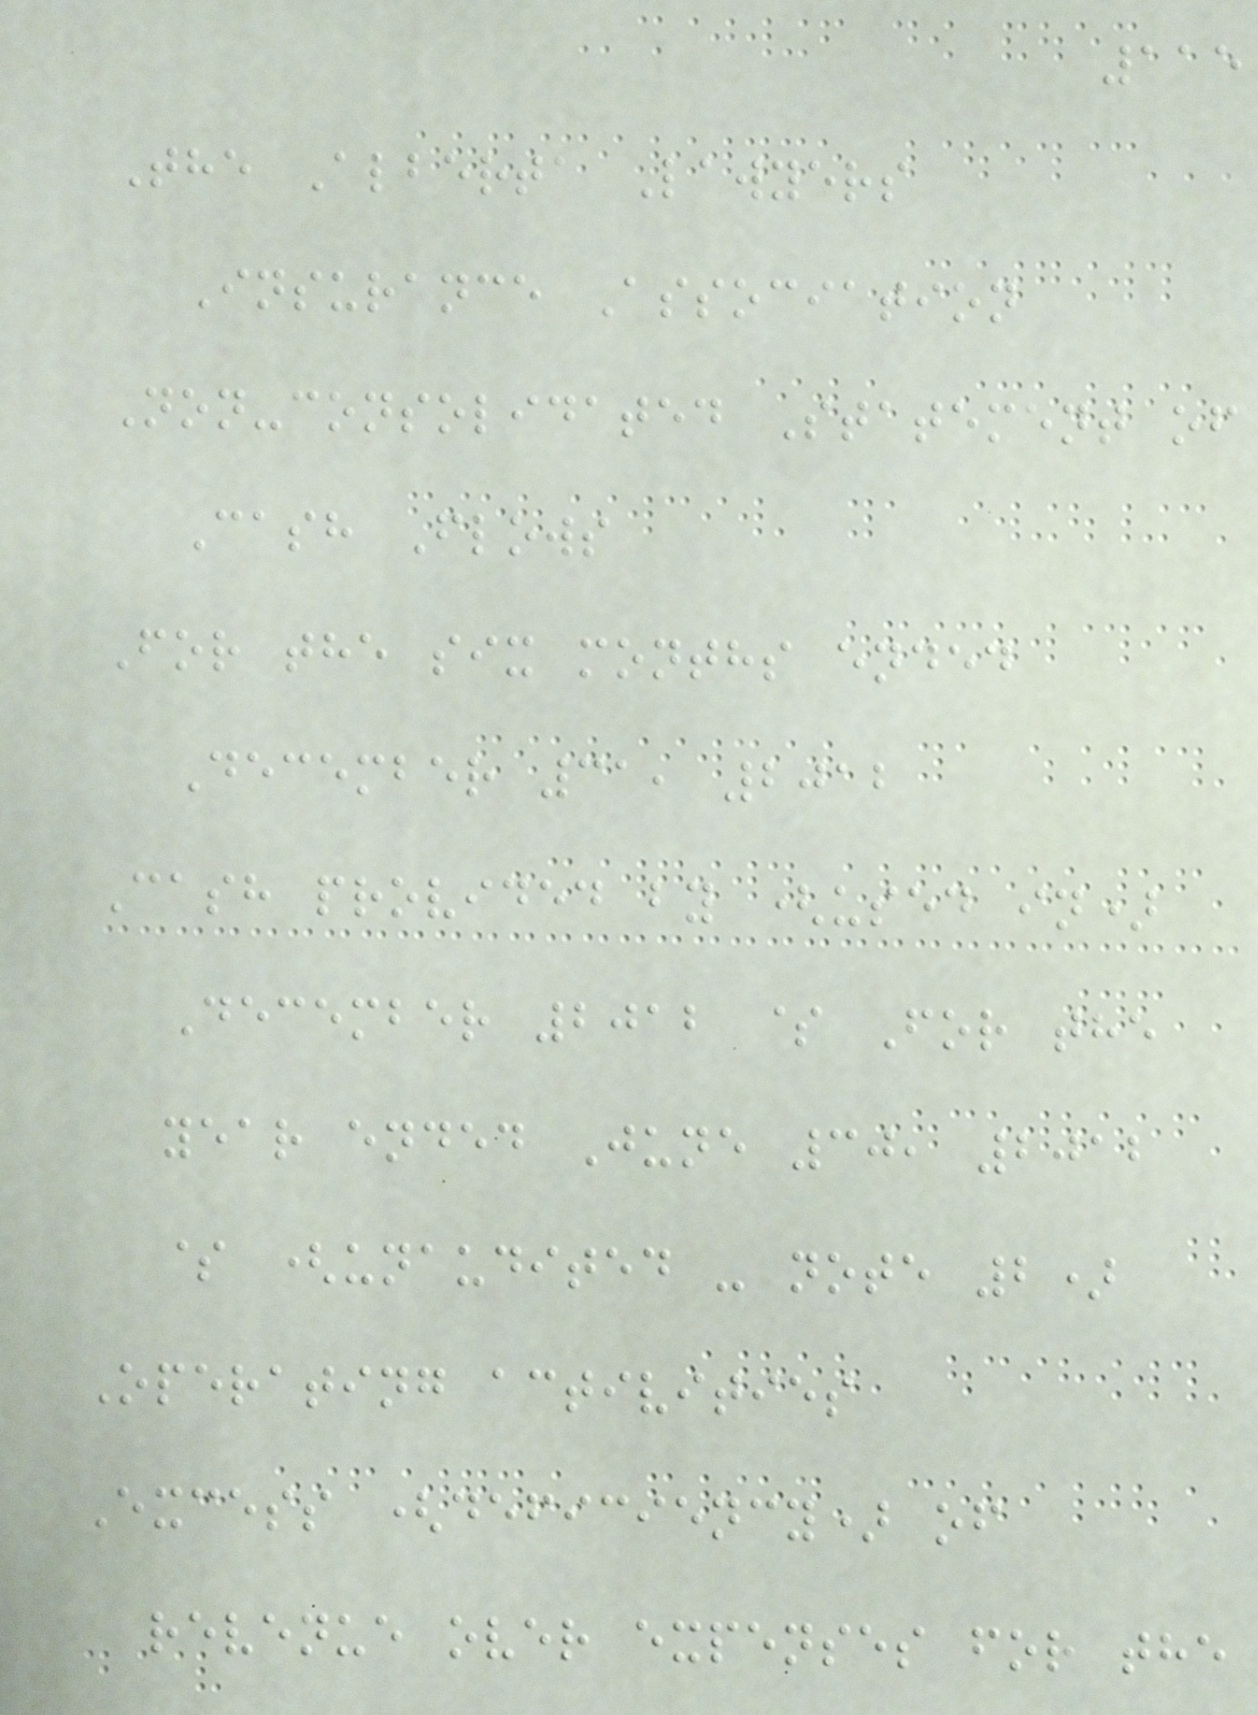115
The Alberta Lawyers
Insurance Association
Non-consolidated Statement of
Cash Flows
For the six months ended
December 31, 2012
Cash provided by (used in)
December 2012 $ For the
year ended June 30, 2012
$ (unaudited - note 2)
Operating activities
Excess (deficiency) of
revenue over expenses for the
